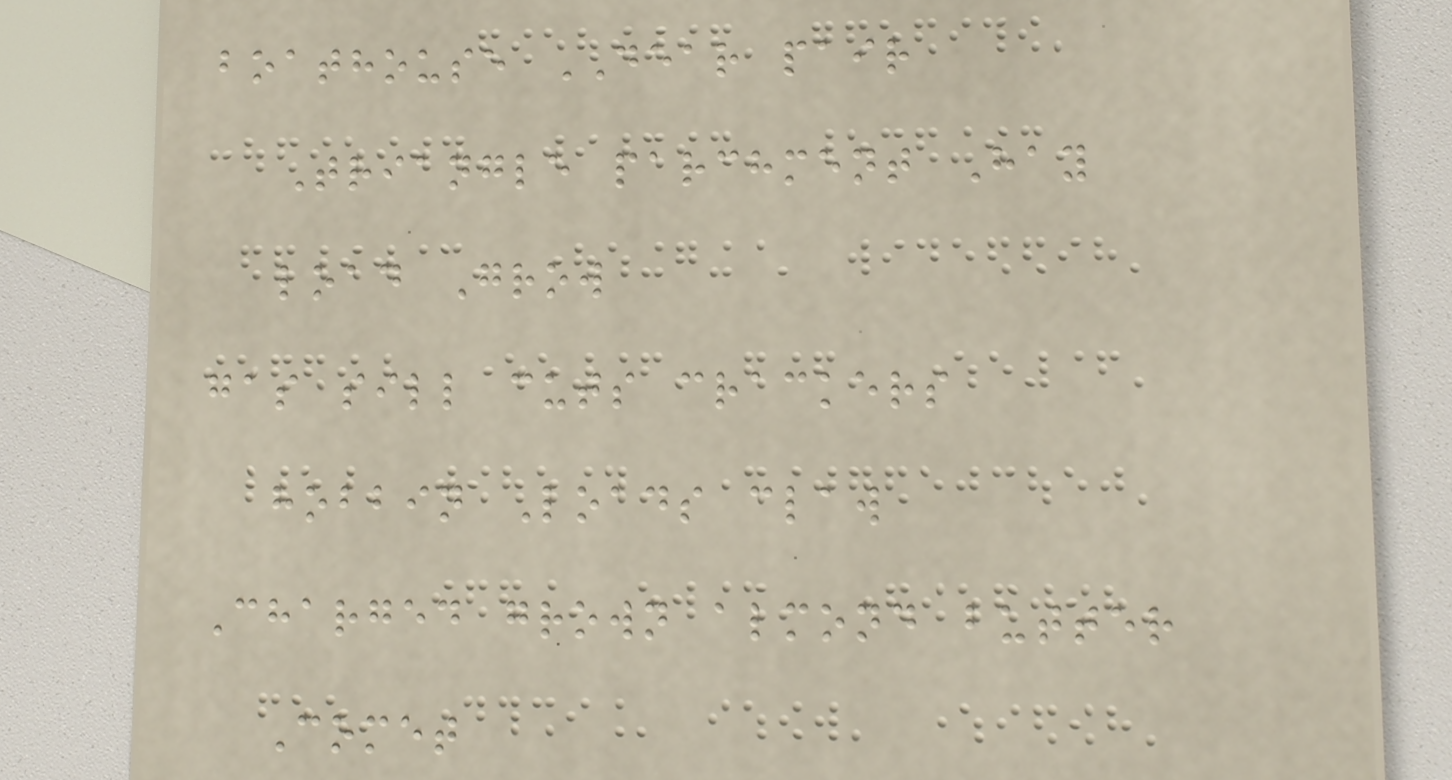boathouse DEAR pair
Triangle parchment Hay
load Grow
gas sill cuts crackers
hobbin Loads claw
Charged grown almond butter
Comet
